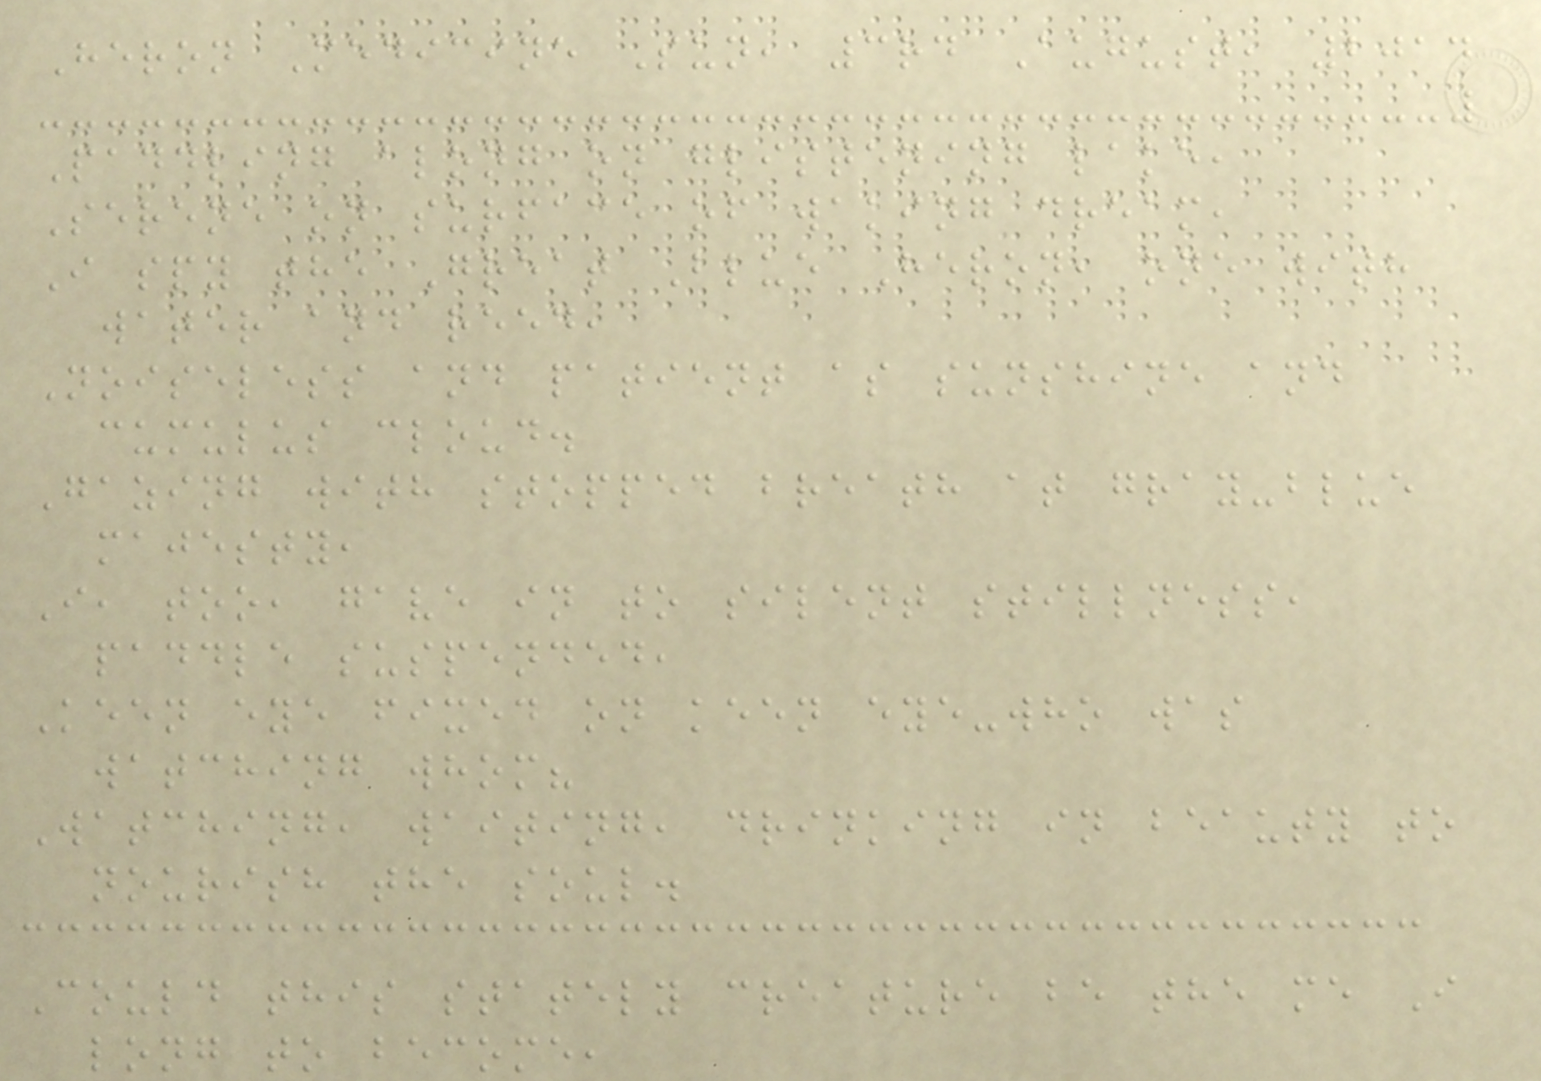Heron Medicine Sun, 3rd August, 2014
Paddling along on glistening lake,
Serene on surface of waking dream,
I spy the Great Blue Heron, one with
water and reed,
Noiseless and patient as sunshine and
cumulus cloud.
Gazing with stopped breath at gray-blue
majesty,
I, too, gave in to silent stillness,
paddle suspended,
Keen eye fixed on keen eye-who was
watching whom?
Watching, waiting, drinking in beauty to
nourish the soul.
Could this stately creature be the me I
long to become,
